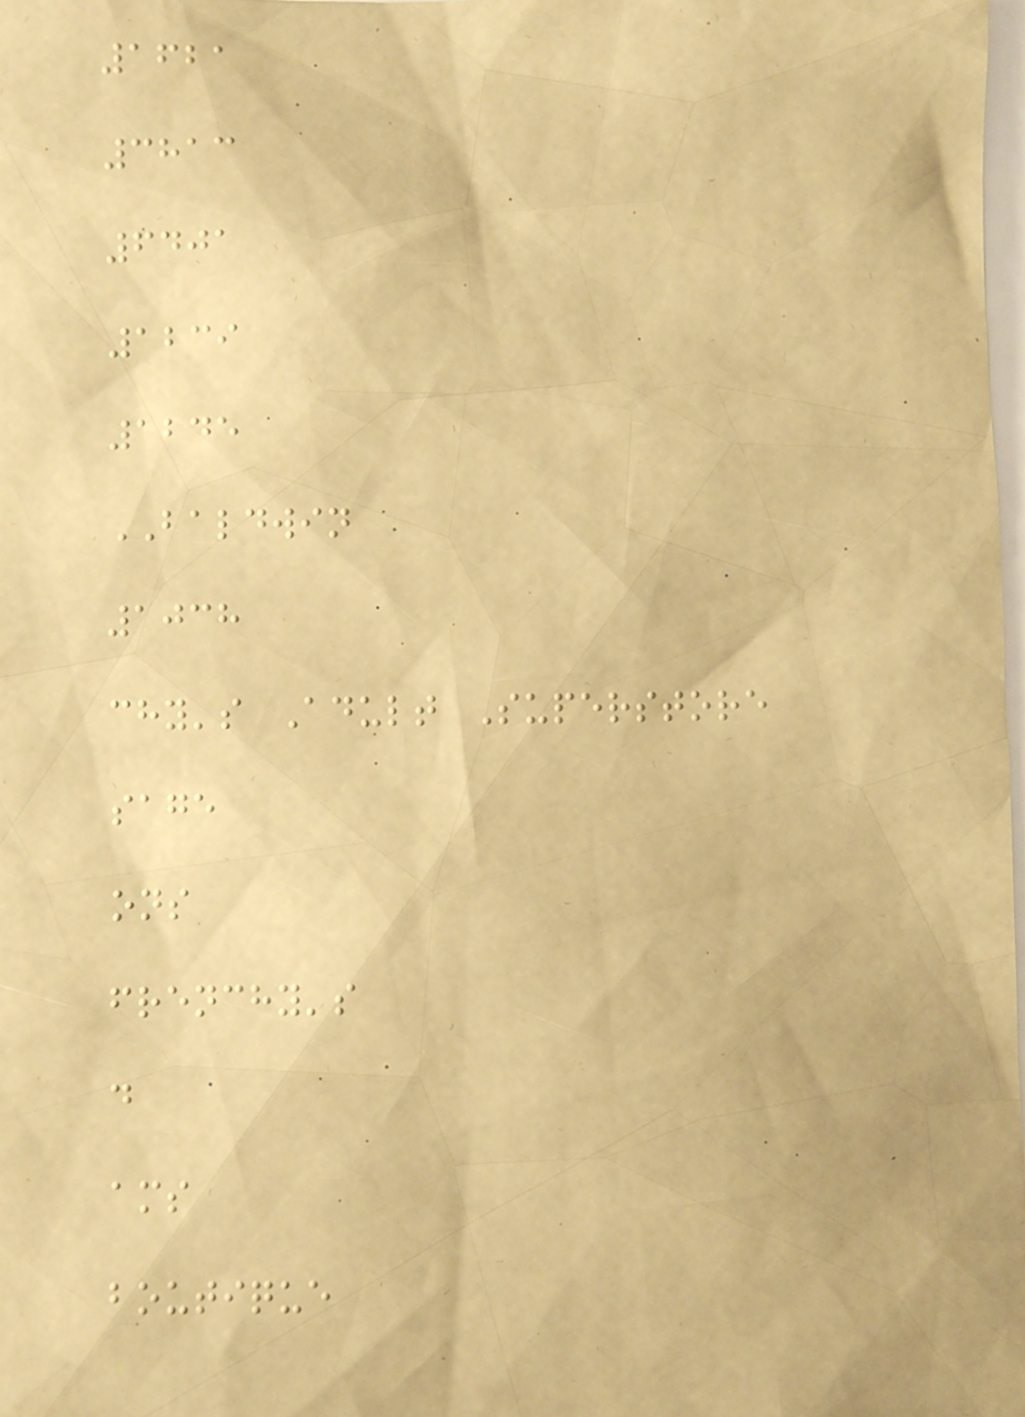1621
3813
6401
1239
1245
BALDWIN
1038
chy's Adult Superstore
sage
ons
frenchy's
d
ams
boutique
